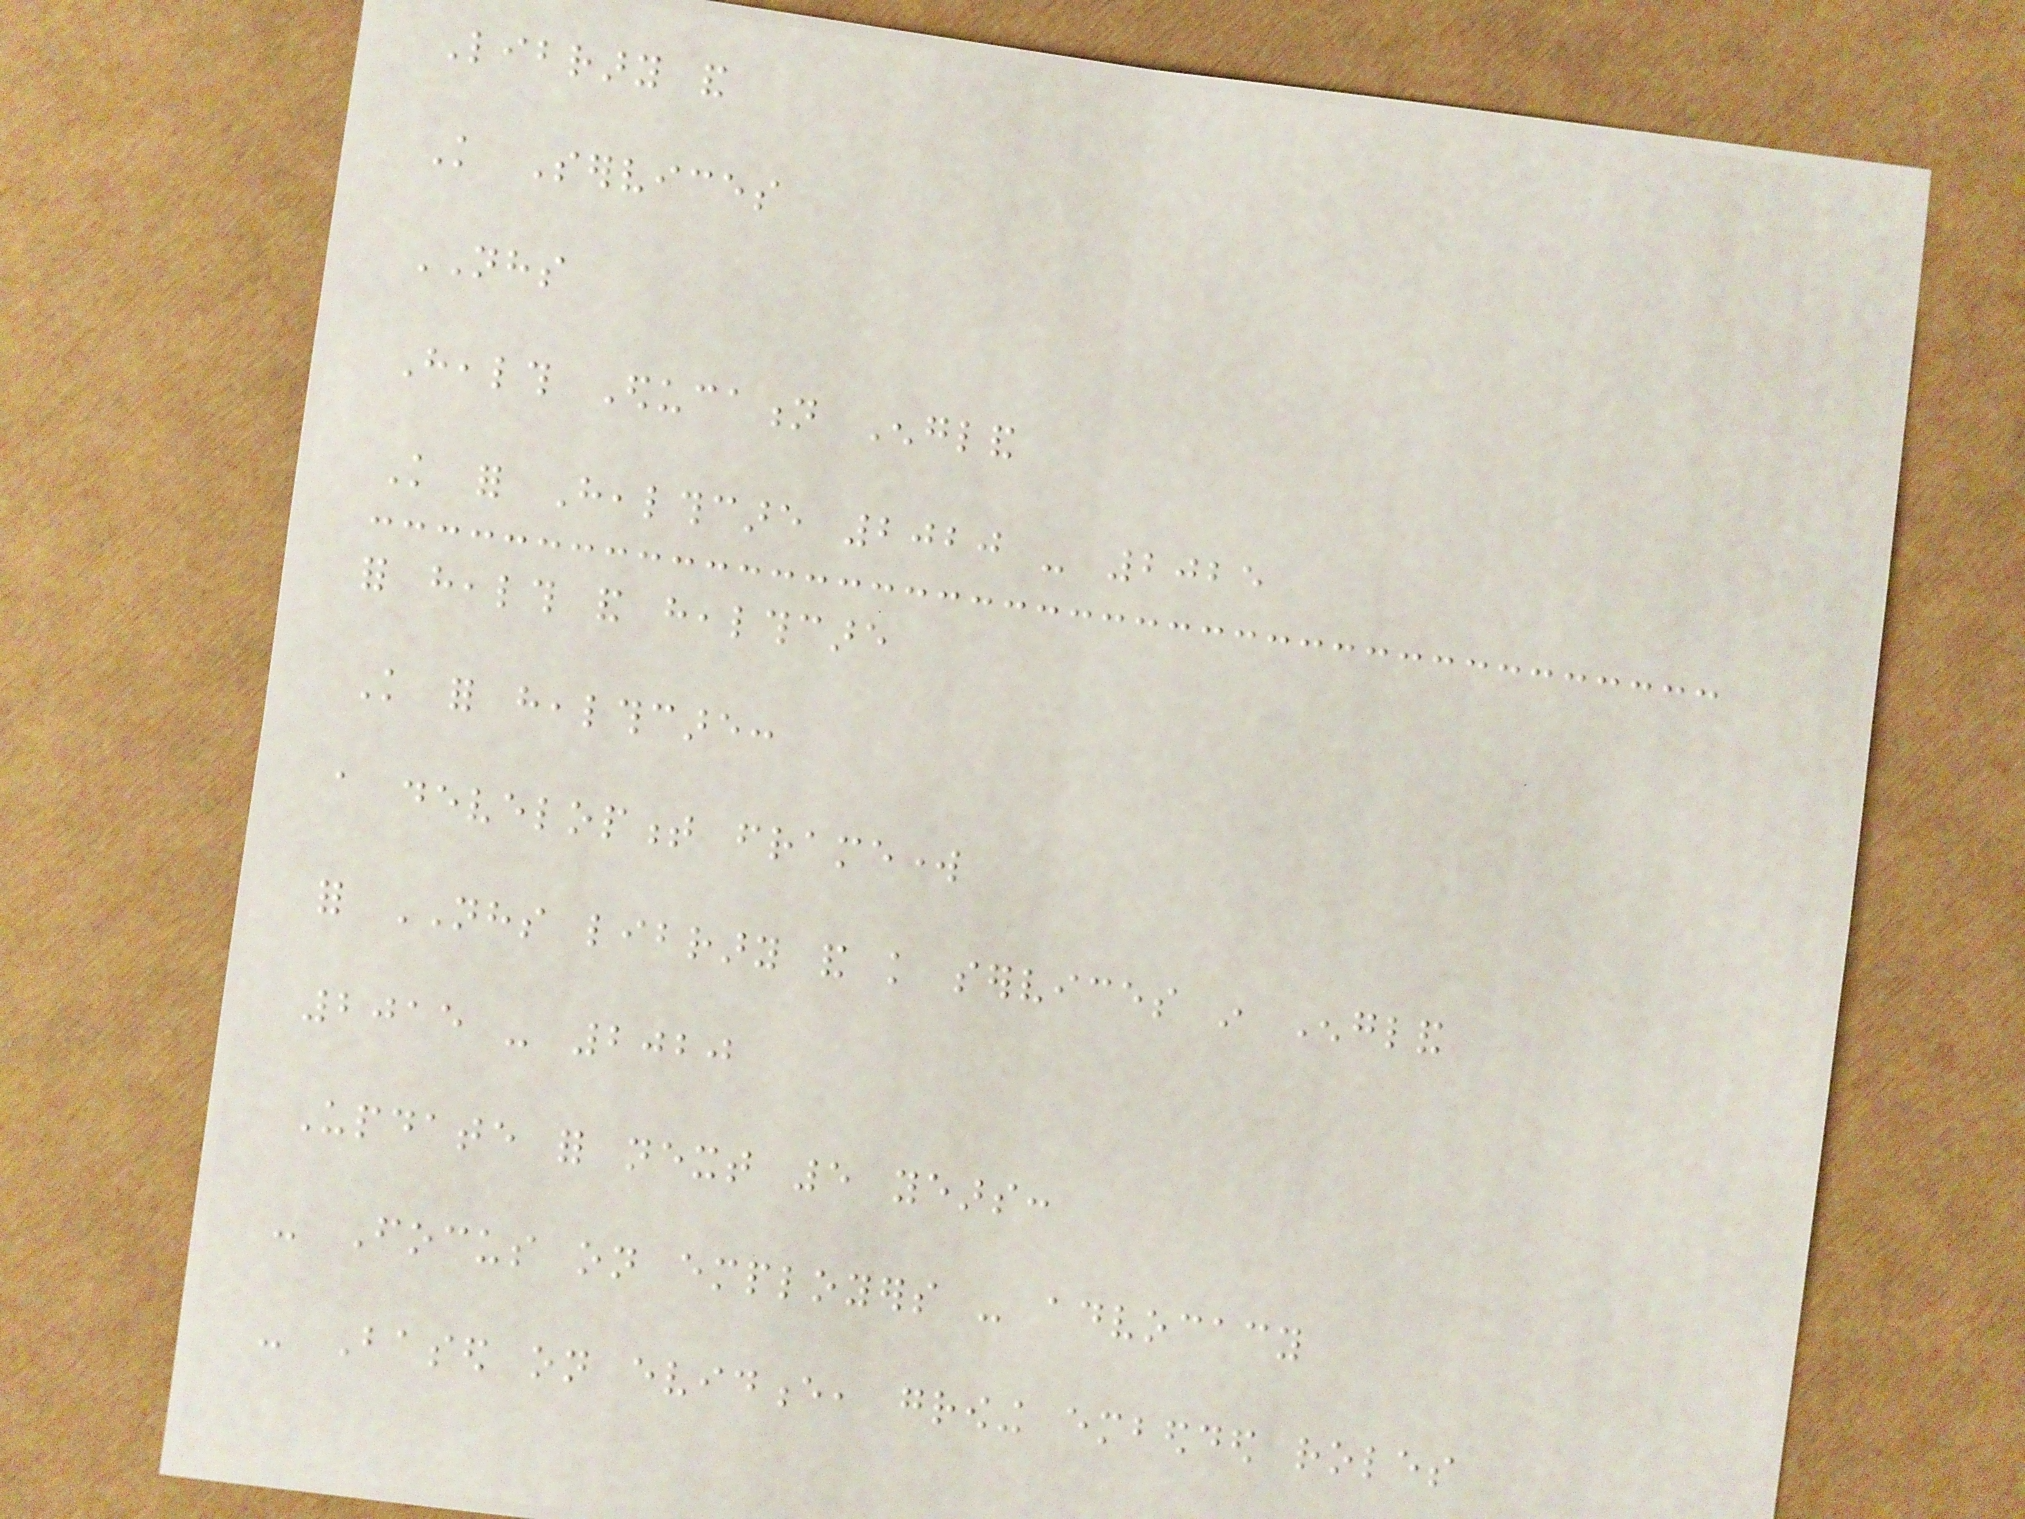Library and
Knowledge Services
NHS
Health Education England
Knowledge for Healthcare 2020 - 2025
for health and healthcare
Knowledge for healthcare:
a development framework
for NHS library and knowledge services in England
2015 - 2020
Update for next 5 years:
- Focus on employers - advocacy
- Based on evidence, growing embedded roles
